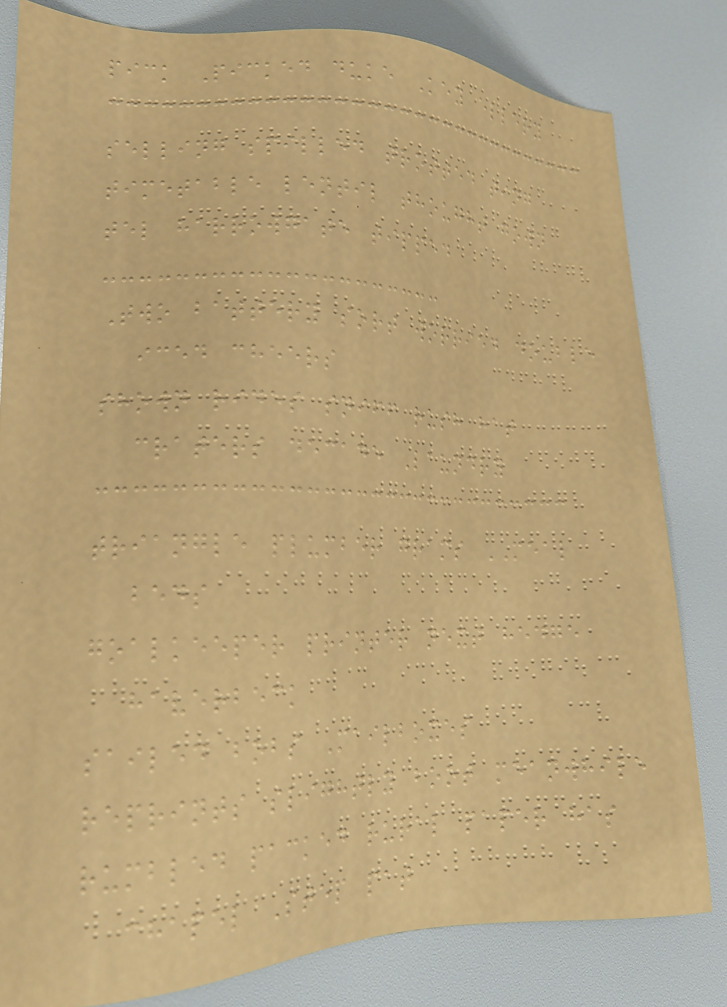pick Picked duke Key ellery
selling spilled trotted ting
timetable lentil thought gown
tel harrowgate tipped
Two battery sort worried double
iced cheers
shown rides sniff rush hat
craters decade Laundry
triangle plumber grams MEAL
beds
goalkeeper printer next hedge
haverbeck
sailed bobs Mailboxes
reprints slightly boot meanwhile
rumbled packed rural paper has
chapel Step pat
